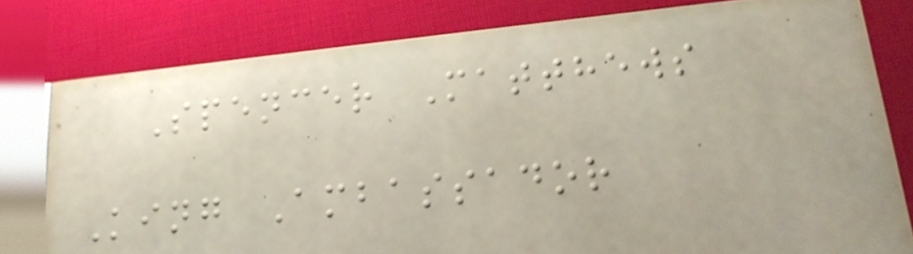Spencer Matthews
King Ambassador
